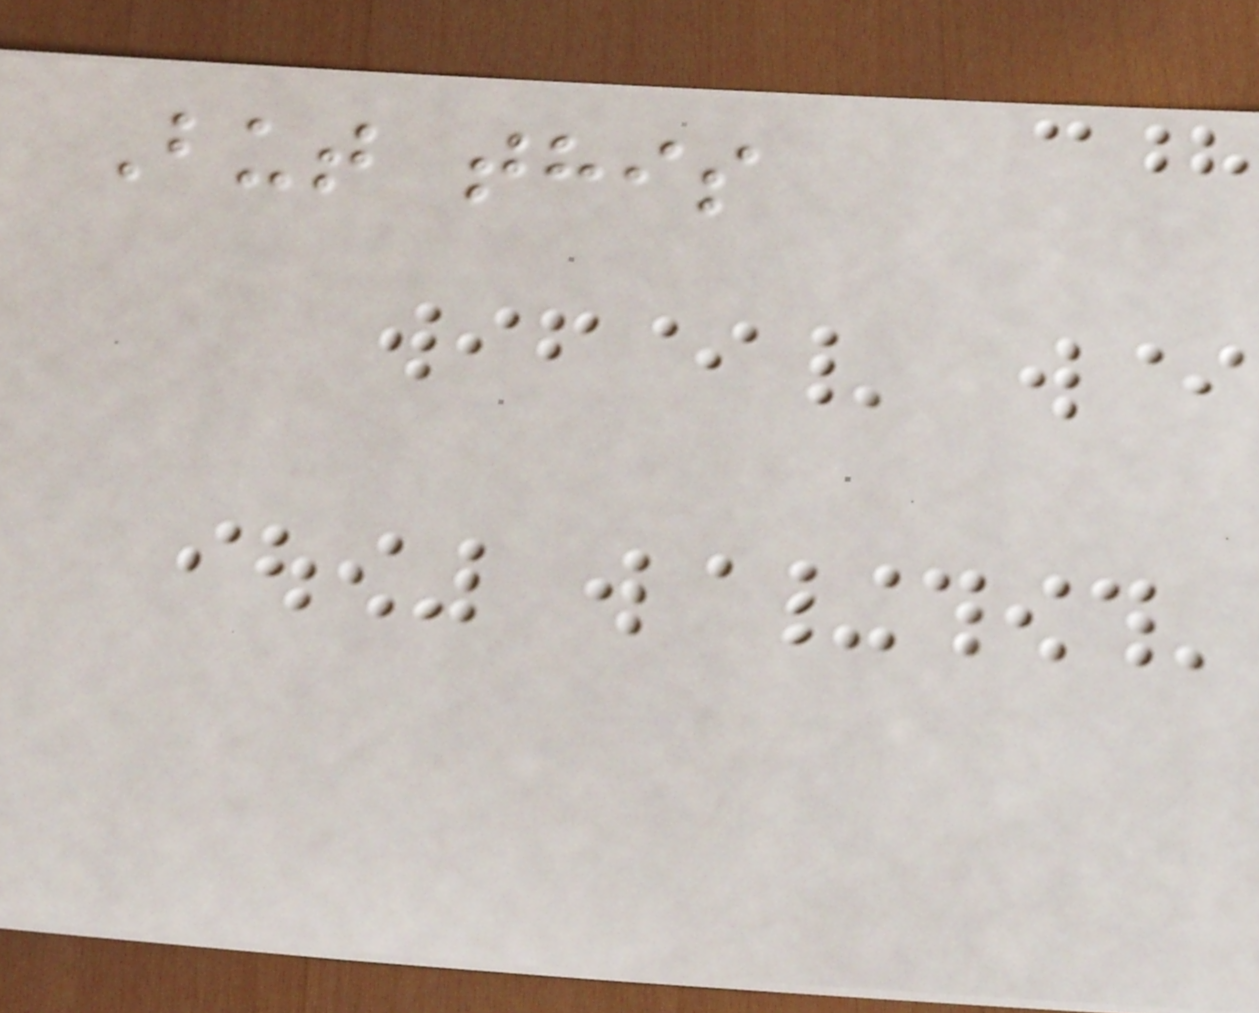But this
